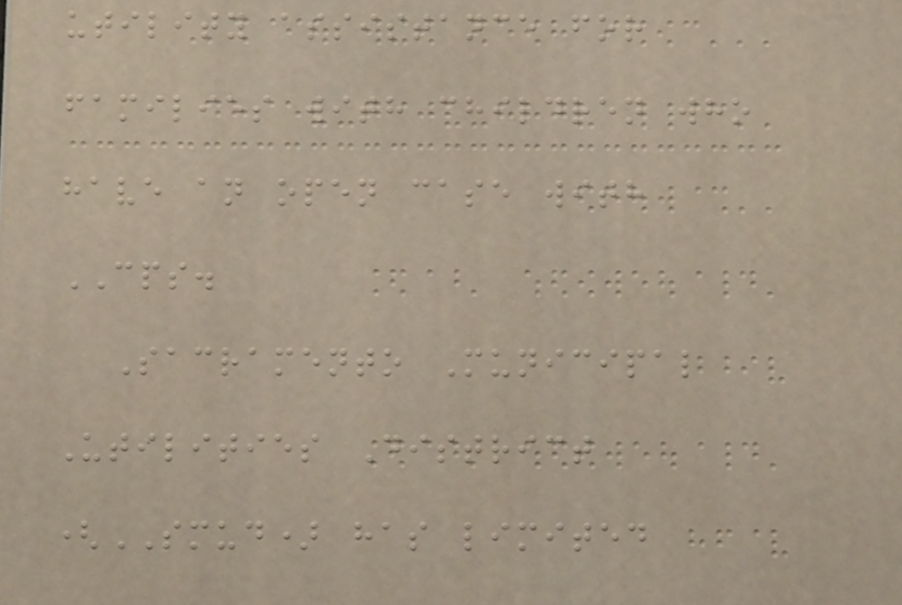utility assistance for
families with children who
have an open case with
CPS.
Sacramento Municipal
Utilities District
(SMUD) has limited
